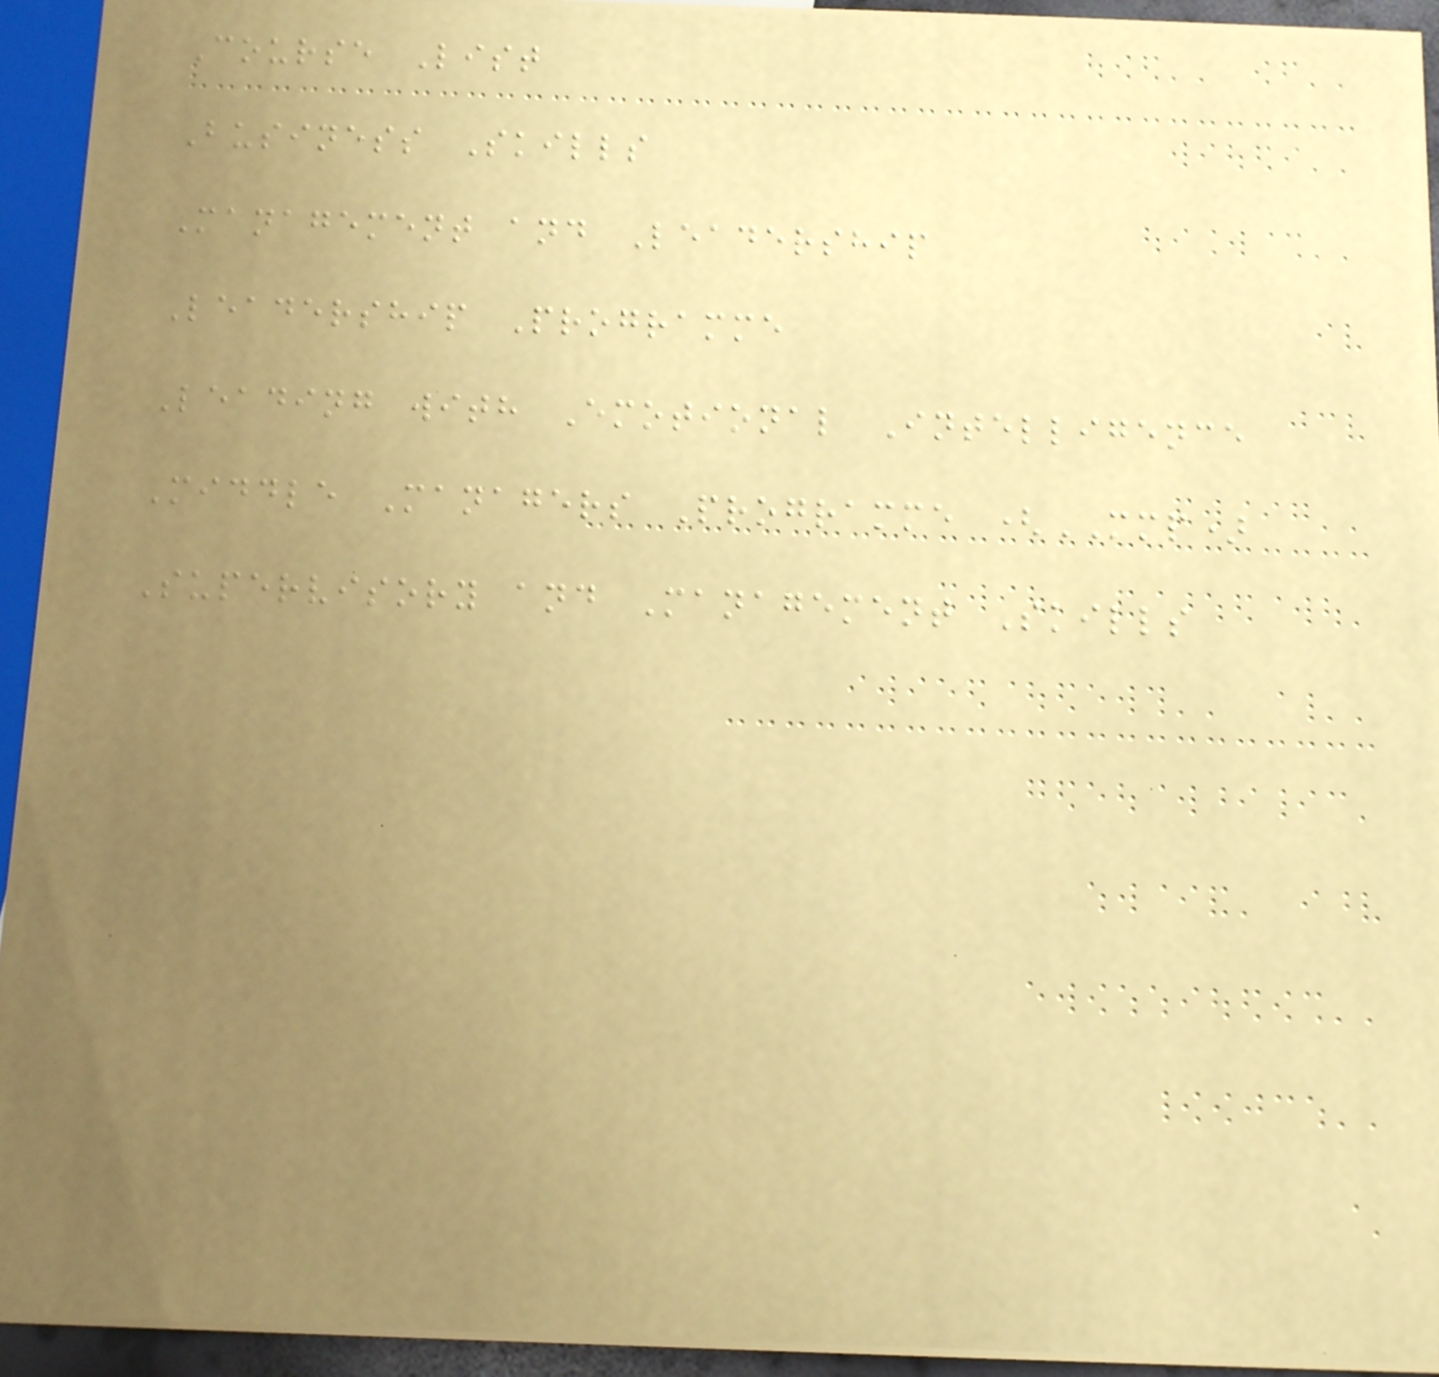Course List
Business Skills
Management and Leadership
Leadership Programme
Leading with Emotional Intelligence
Middle Managers Programme (MMP)
Supervisory and Management Skills
